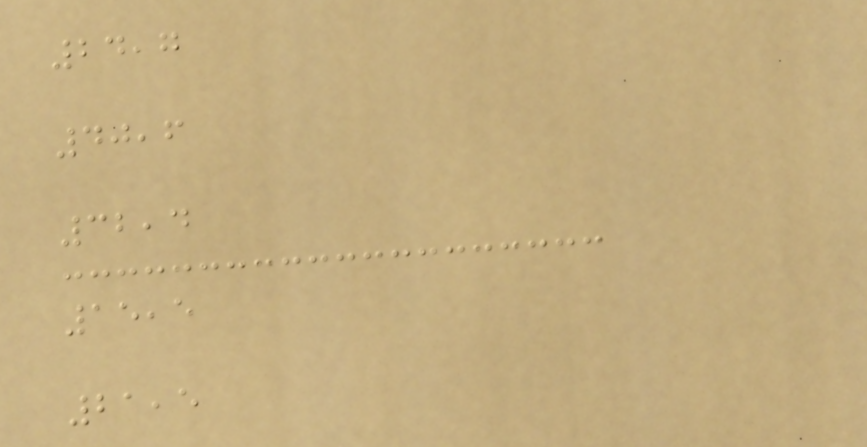24,7
40,6
32,4
15,5
21,5
